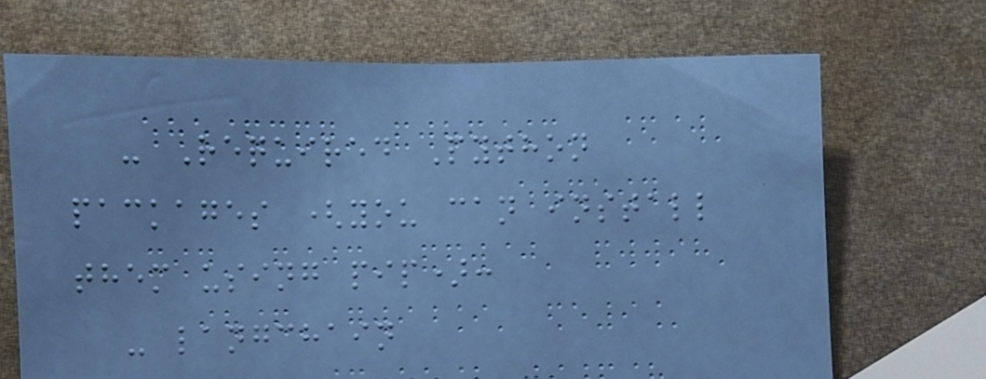- Required Python
packages (you can install
them using pip):
- langchain
